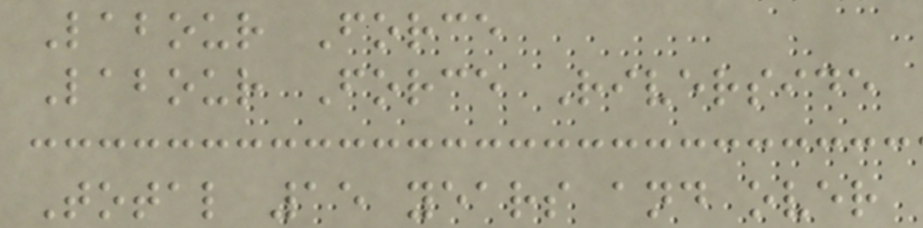Labour Force
Labour Force Riverside
Total 15 years and over
